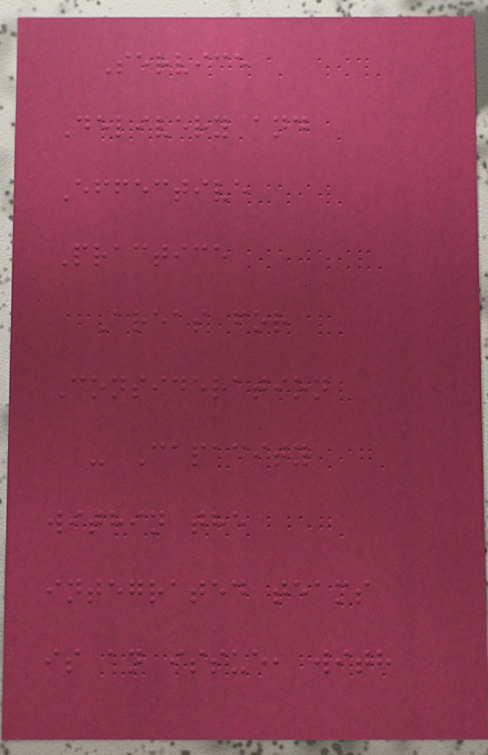Service
Delivery and
Effective
Practice
Areas for
Consideration
- Capacity
within the
integrated teams
is an issue, with
